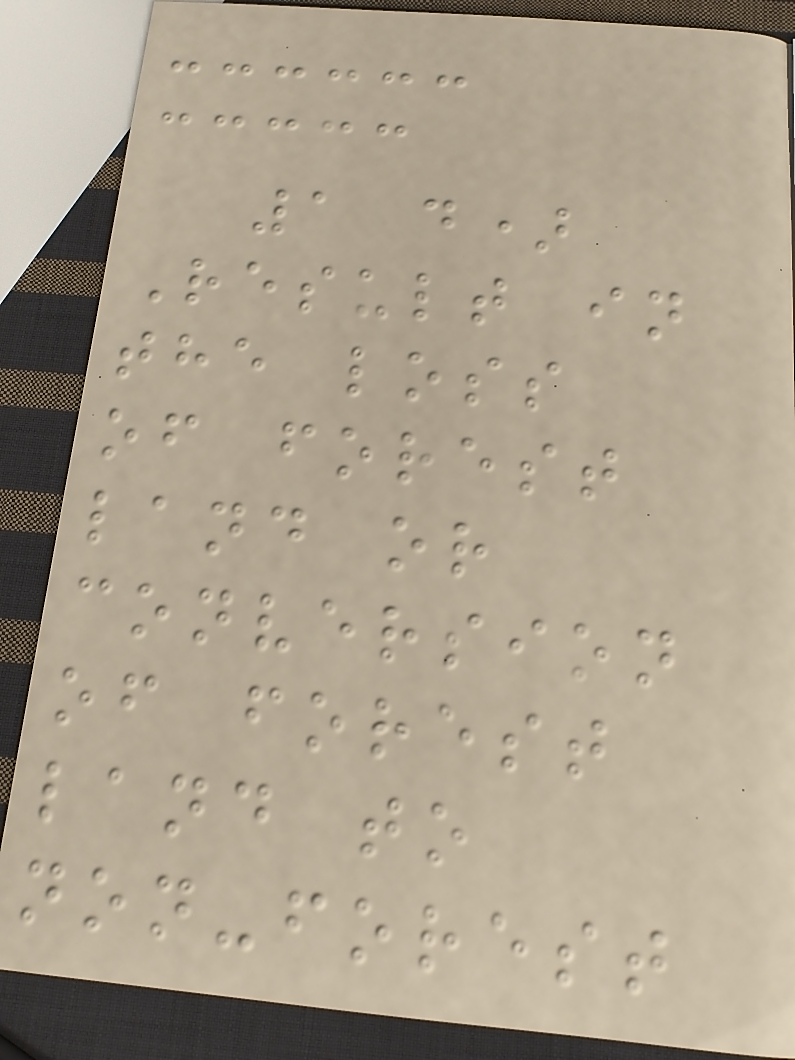1 d)
Result in
the loss
of forest
land or
conversion
of forest
land to
non-forest
